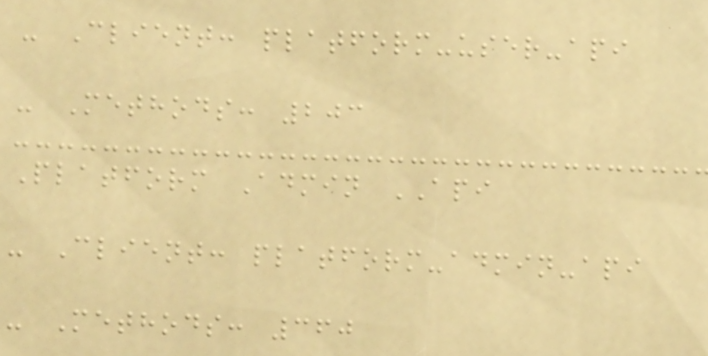- Client: platform-user-api
- Methods: 203
Platform Admin API
- Client: platform-admin-api
- Methods: 360
